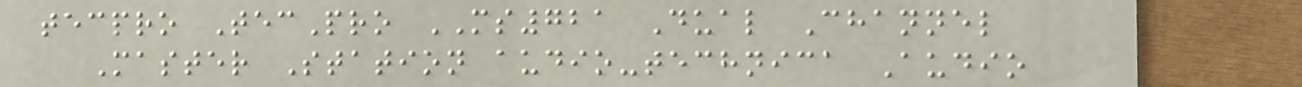tecpro TecPro MS721 Dual Channel
Master Station audio-technica Audio
